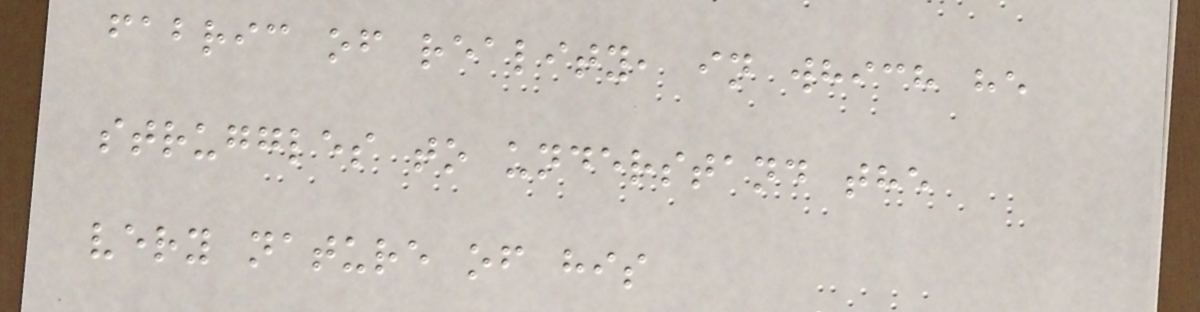fabric of reality, in which he
struggles to understand the
very nature of his
